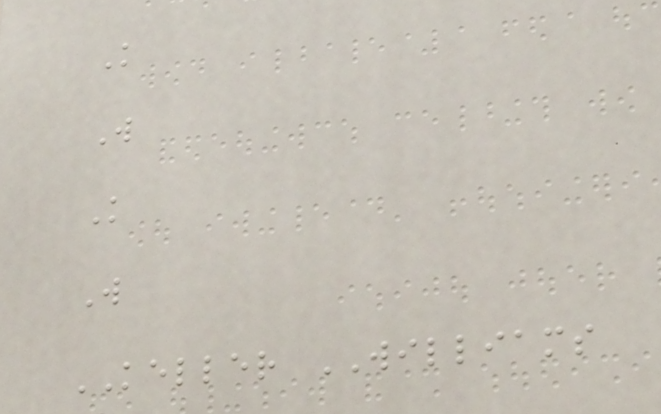K
W
K
W
KELLER WILLIAMS
